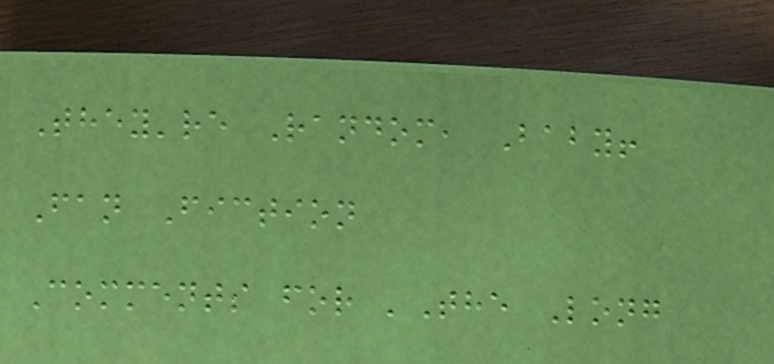They're Random, Baby!
Fan Fiction
Comments for 'The Long
